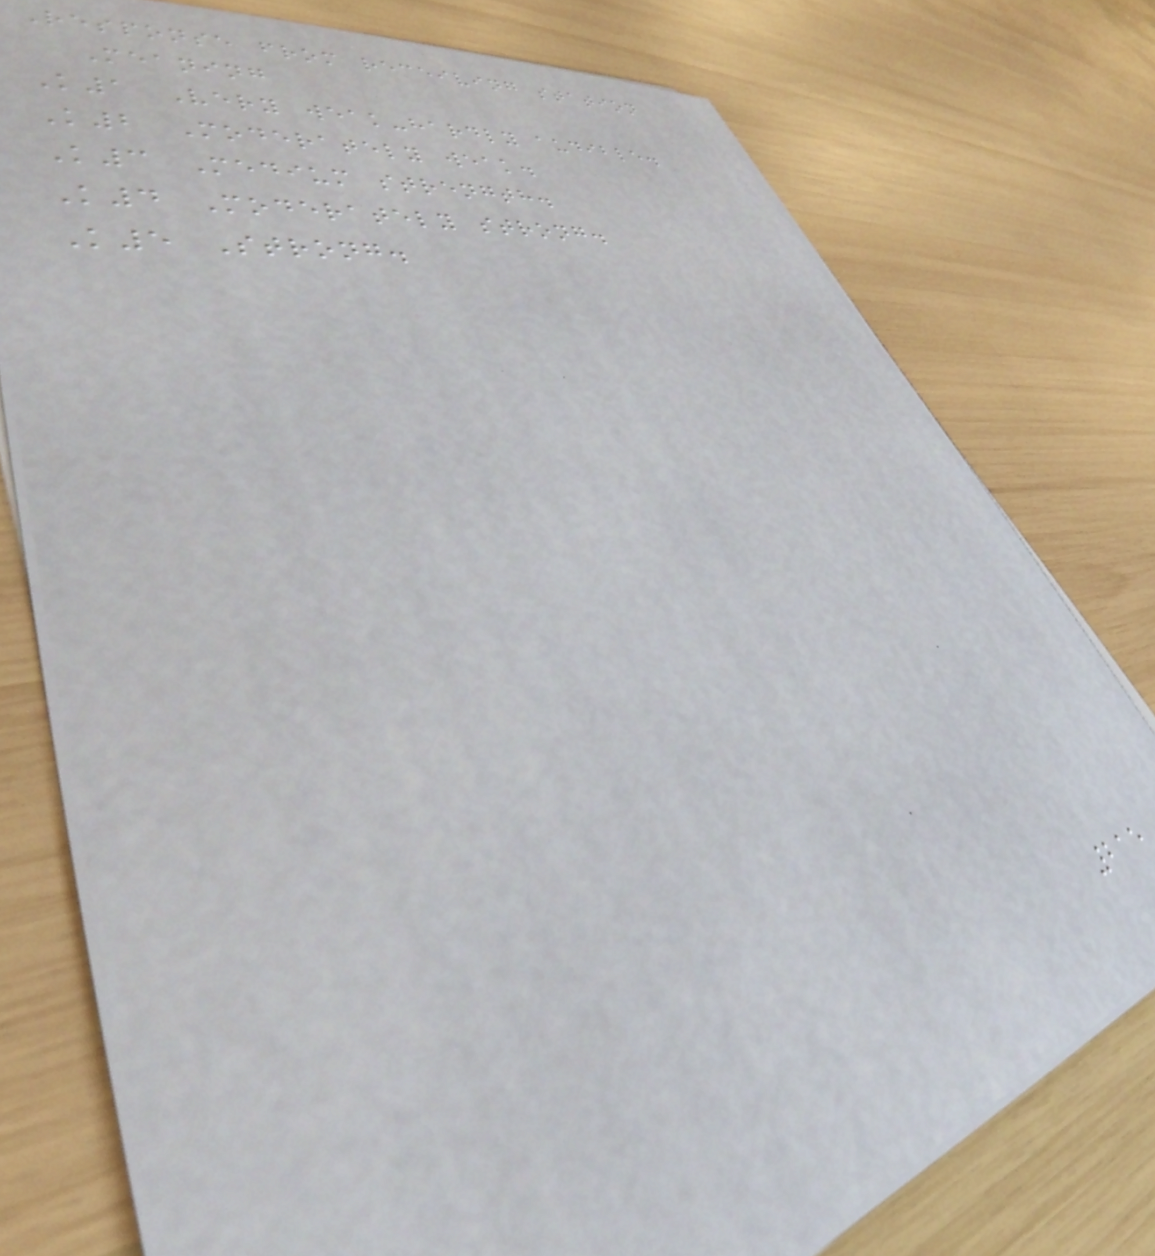Response from receiving station
Meaning
K1 Very weak-hardly audible.
K2 Moderately weak.
K3 Medium strength.
K4 Moderately strong.
K5 Strong.
215
